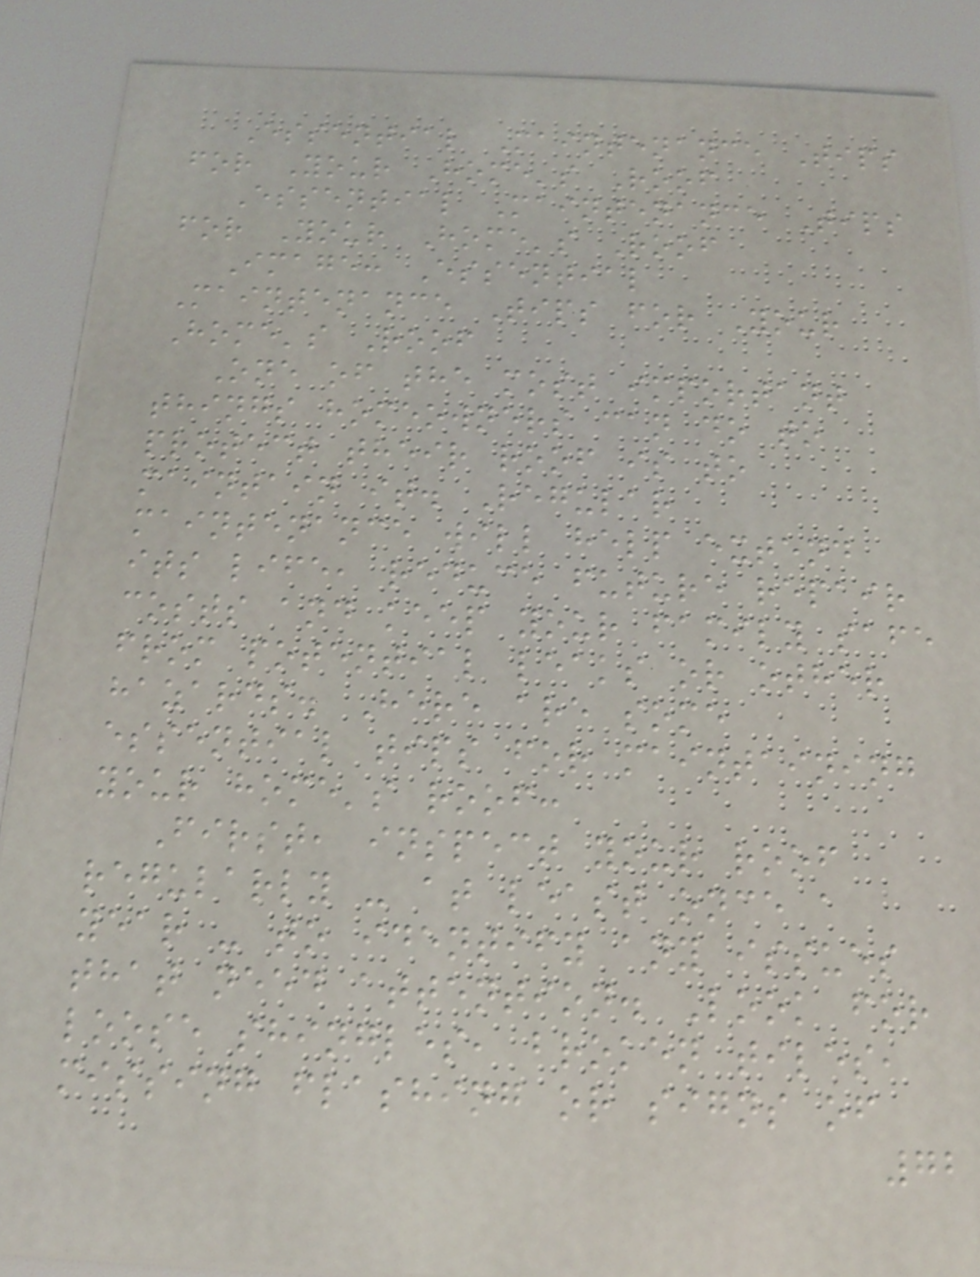Essential Maintenance Tips
for Your Home's Roof
Essential Maintenance Tips
for Your Home's Roof
Image: Essential
Maintenance Tips for Your
Home's Roof
One of the most important
things homeowners can do to
protect their roof is to
maintain it. Regular
maintenance will help extend
its life, reduce future repair
costs and keep your family safe
from potential leaks or other
hazards. Here are some
essential tips for maintaining
your home's roof:
First, inspect your roof
regularly - at least once a
year - to identify any issues
that need attention. Look for
loose shingles, broken tiles,
missing flashing or signs of
72
